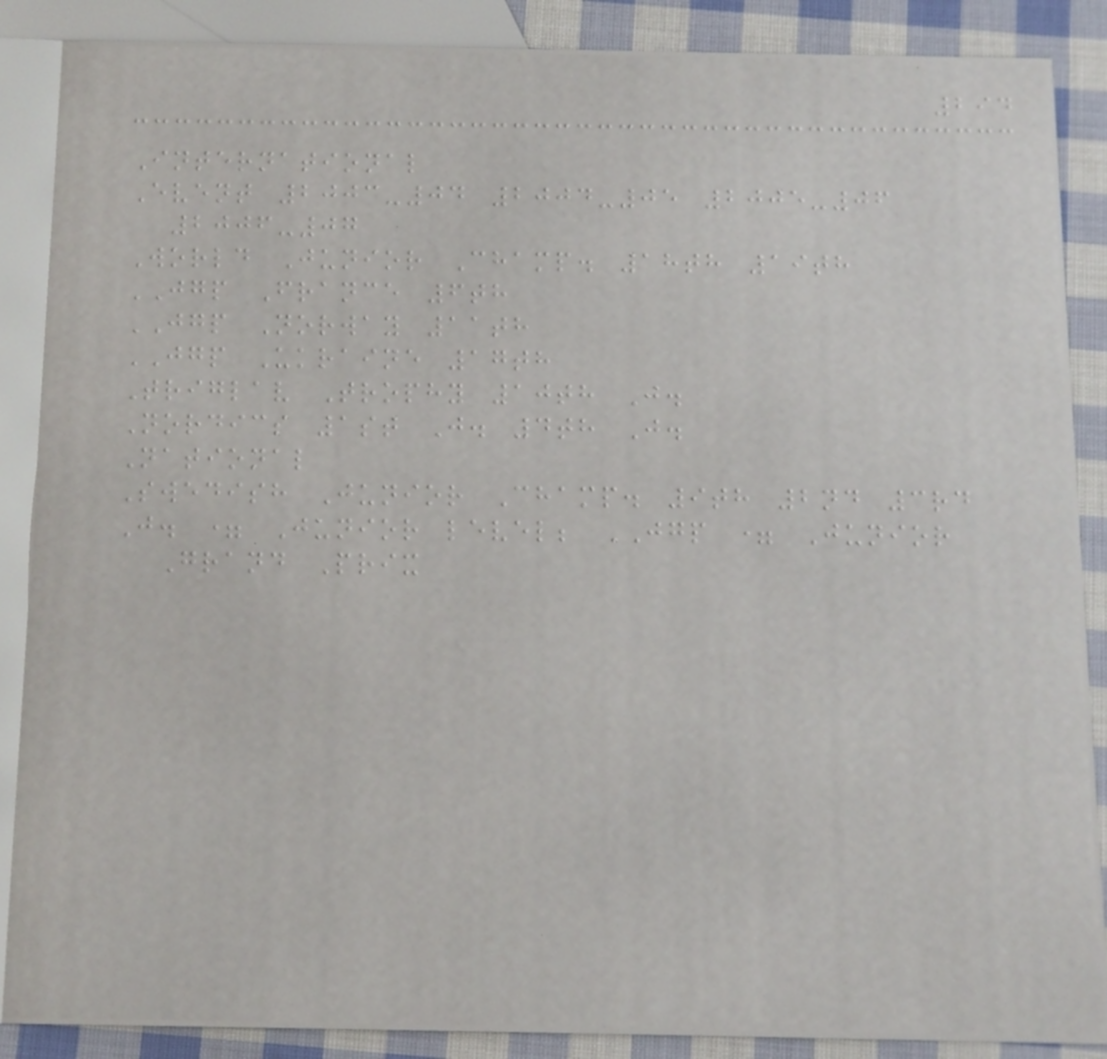294
International
Event 2003-04 2004-05 2005-06
2006-07
World Junior Champ. 18th 19th
JGP France 6th
JGP Norway 11th
JGP Ukraine 17th
Triglav Trophy 10th J.
Nordics 1st J. 4th J.
National
Swedish Junior Champ. 9th 2nd 3rd
J. = Junior level; JGP = Junior
Grand Prix
